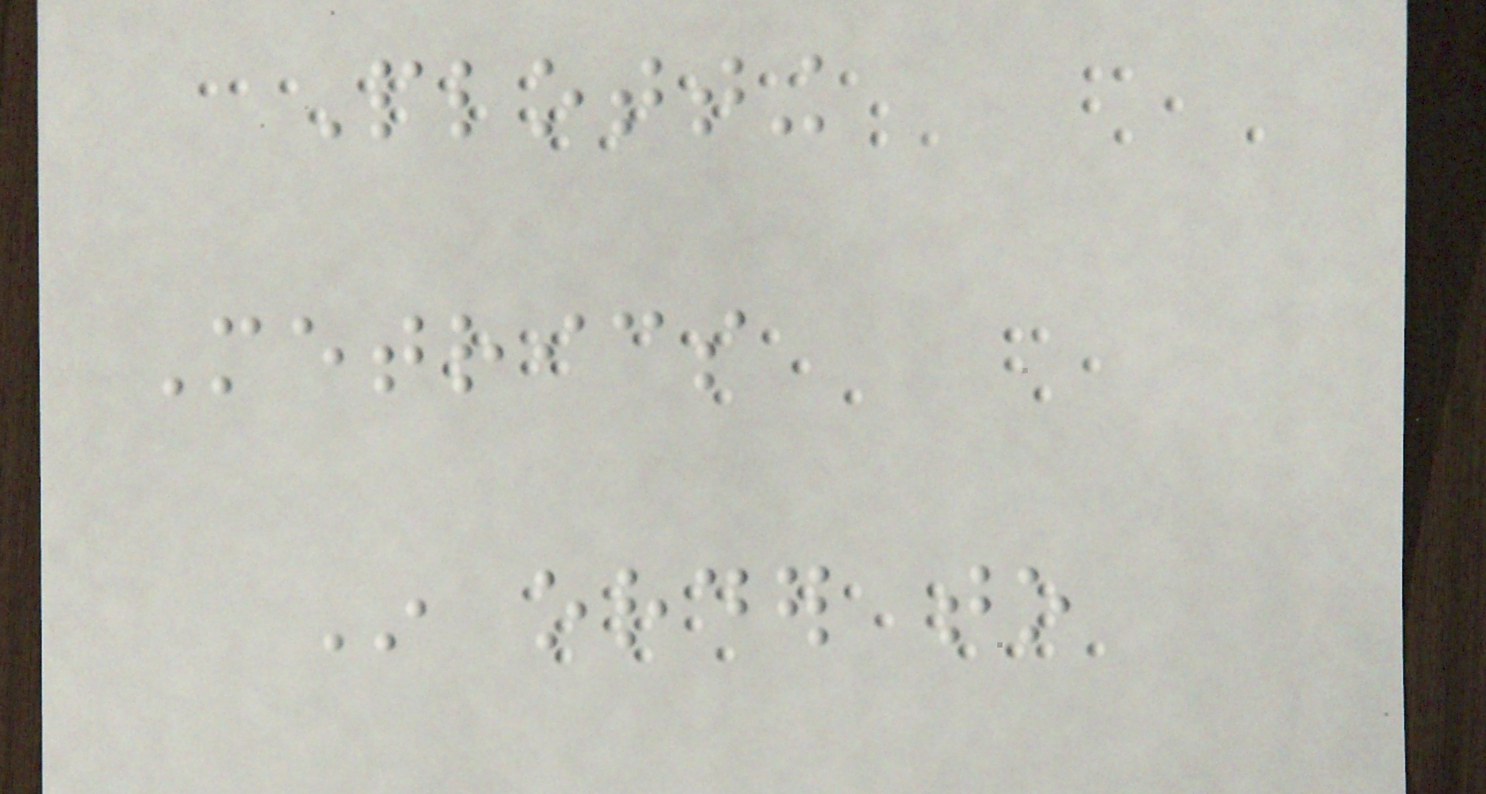Plotting
Metrics
In order to
